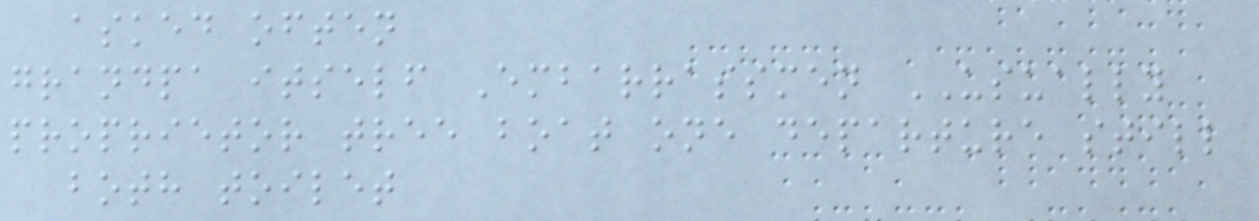asked often
grandpa itself Embarrassmen USUALLY
proprietor tree boat one departure still
both toilet
